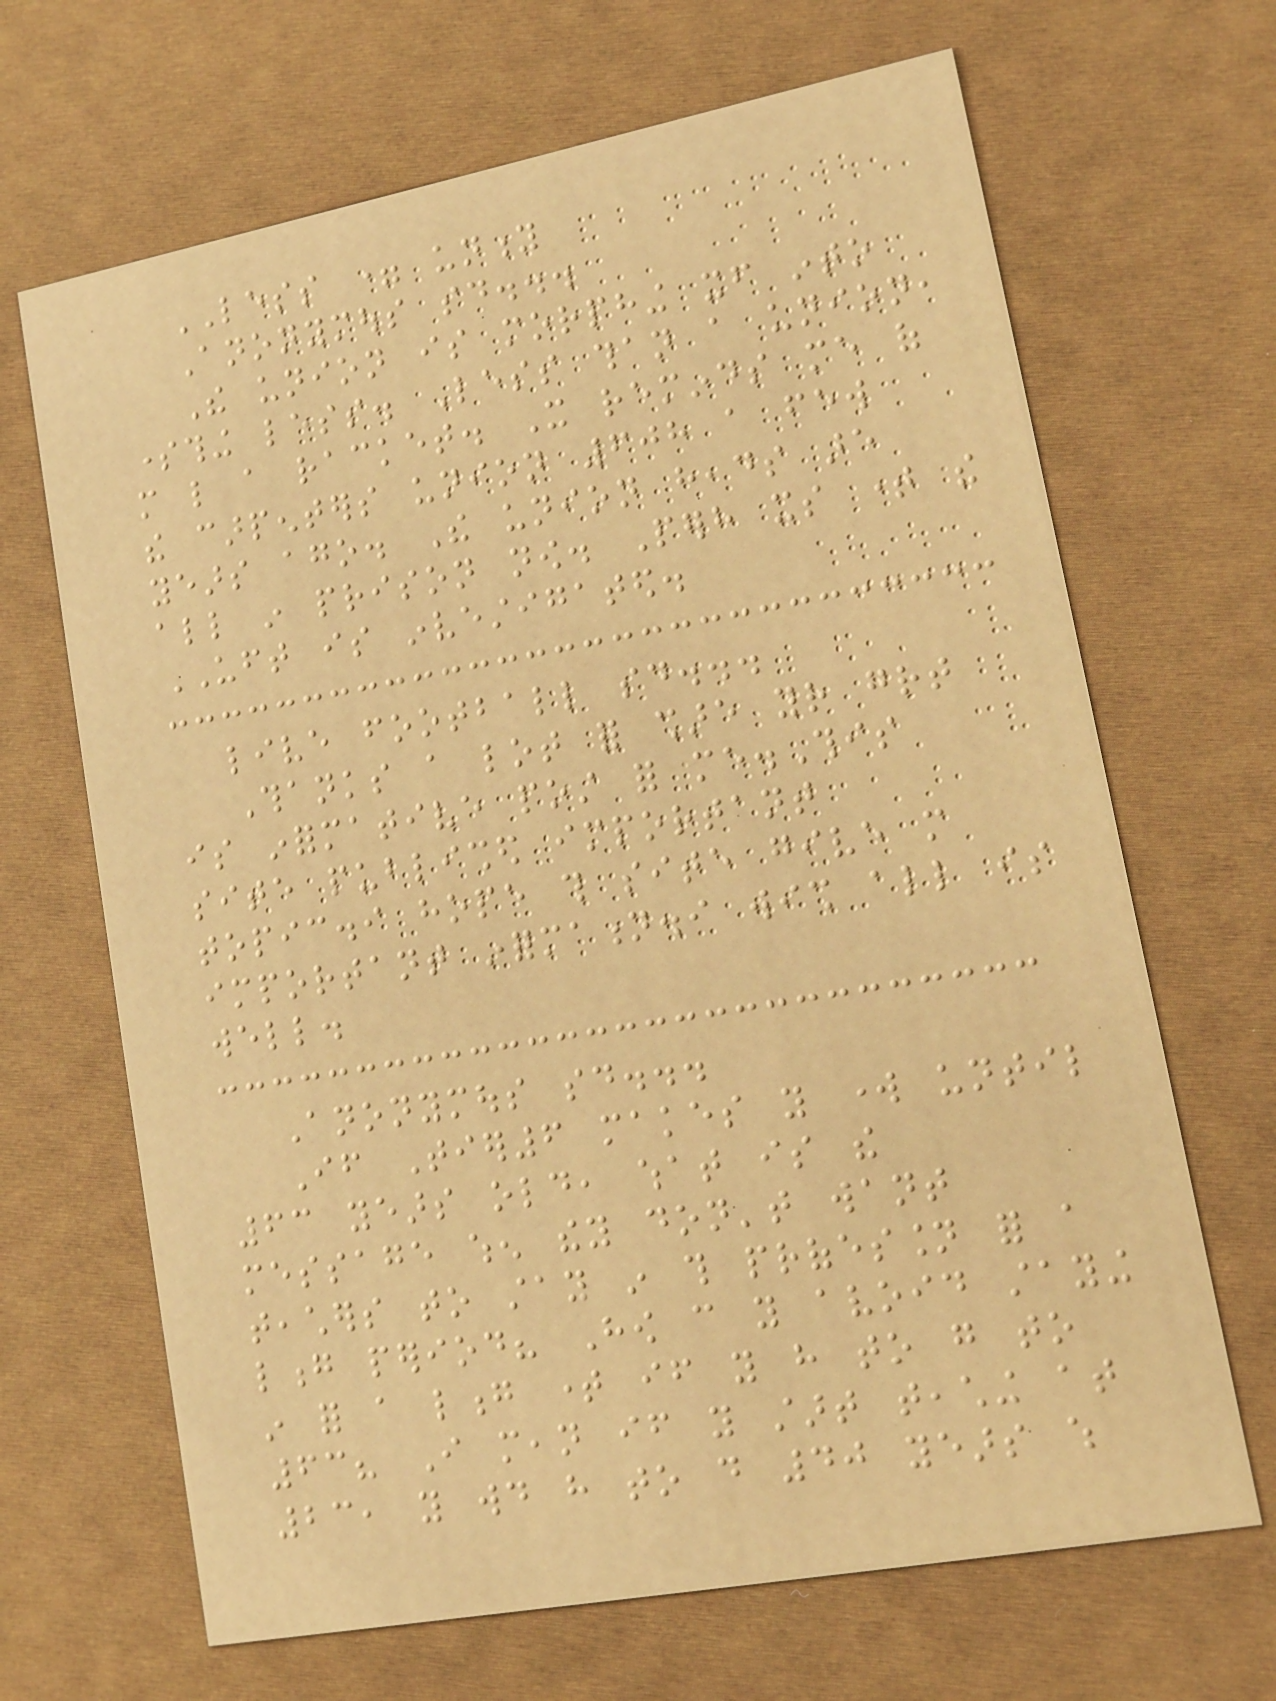LESS = unity
Anonymous said...
The union is morphing itself into
something less. Less than a union,
more like a racket. It reminds me of
the carpenters union 608 a few
years ago. The union heads are
all in prison now. Perhaps its time the
UFT is investigated.
live football said...
Thanks a lot for share your great
is informative post for me.This
site published important
topic.i hope this site give more
important information.i wish all is
well.
Anonymous said...
If Tier6 makes you work until
63 years old, what is the
message when they don't want
teachers to stay in this profession for a
long period? How can you avoid staying
in for a long time if you have to go to
63? I mean if you start teaching at
23, you would have to do 40 years which
